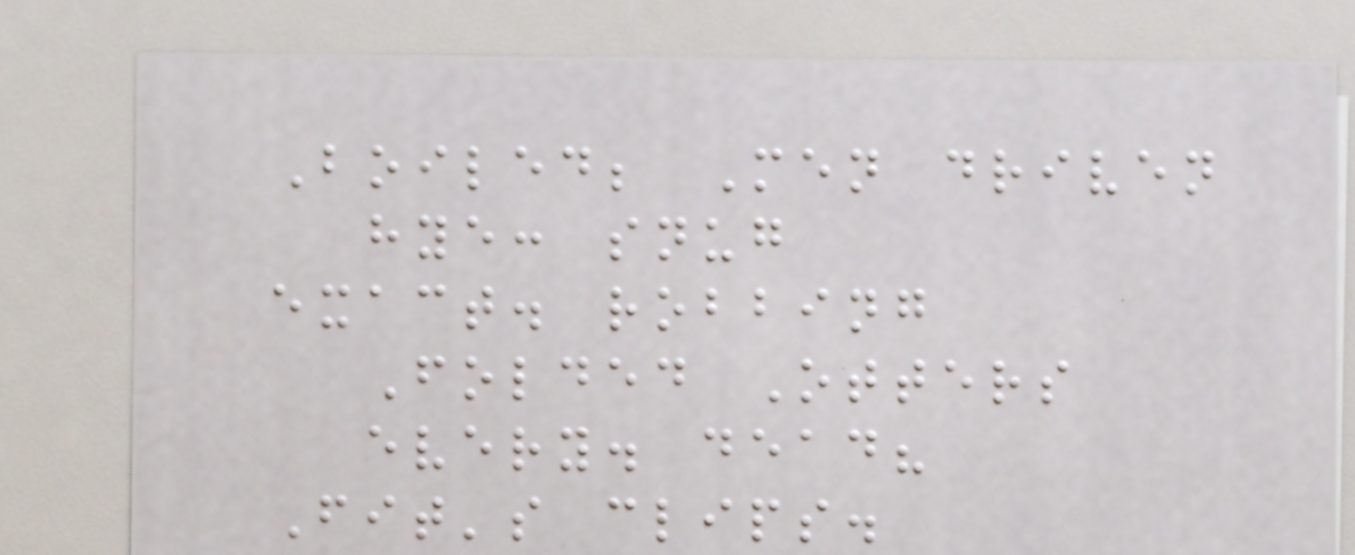Boiled; Men driven
hye: snug
exact. robbing
Folded Otters
every. dead?
Fit's clips.
